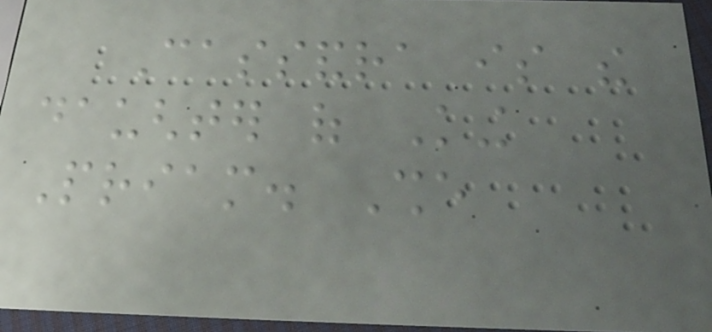Cassandra is the
daughter of King
Priam. She
